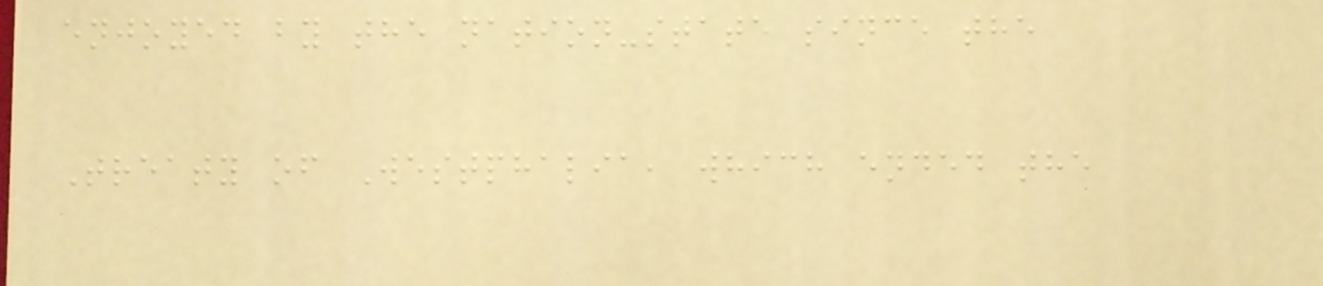enjoyed by the nation-state since the
Treaty of Westphalia, which ended the
